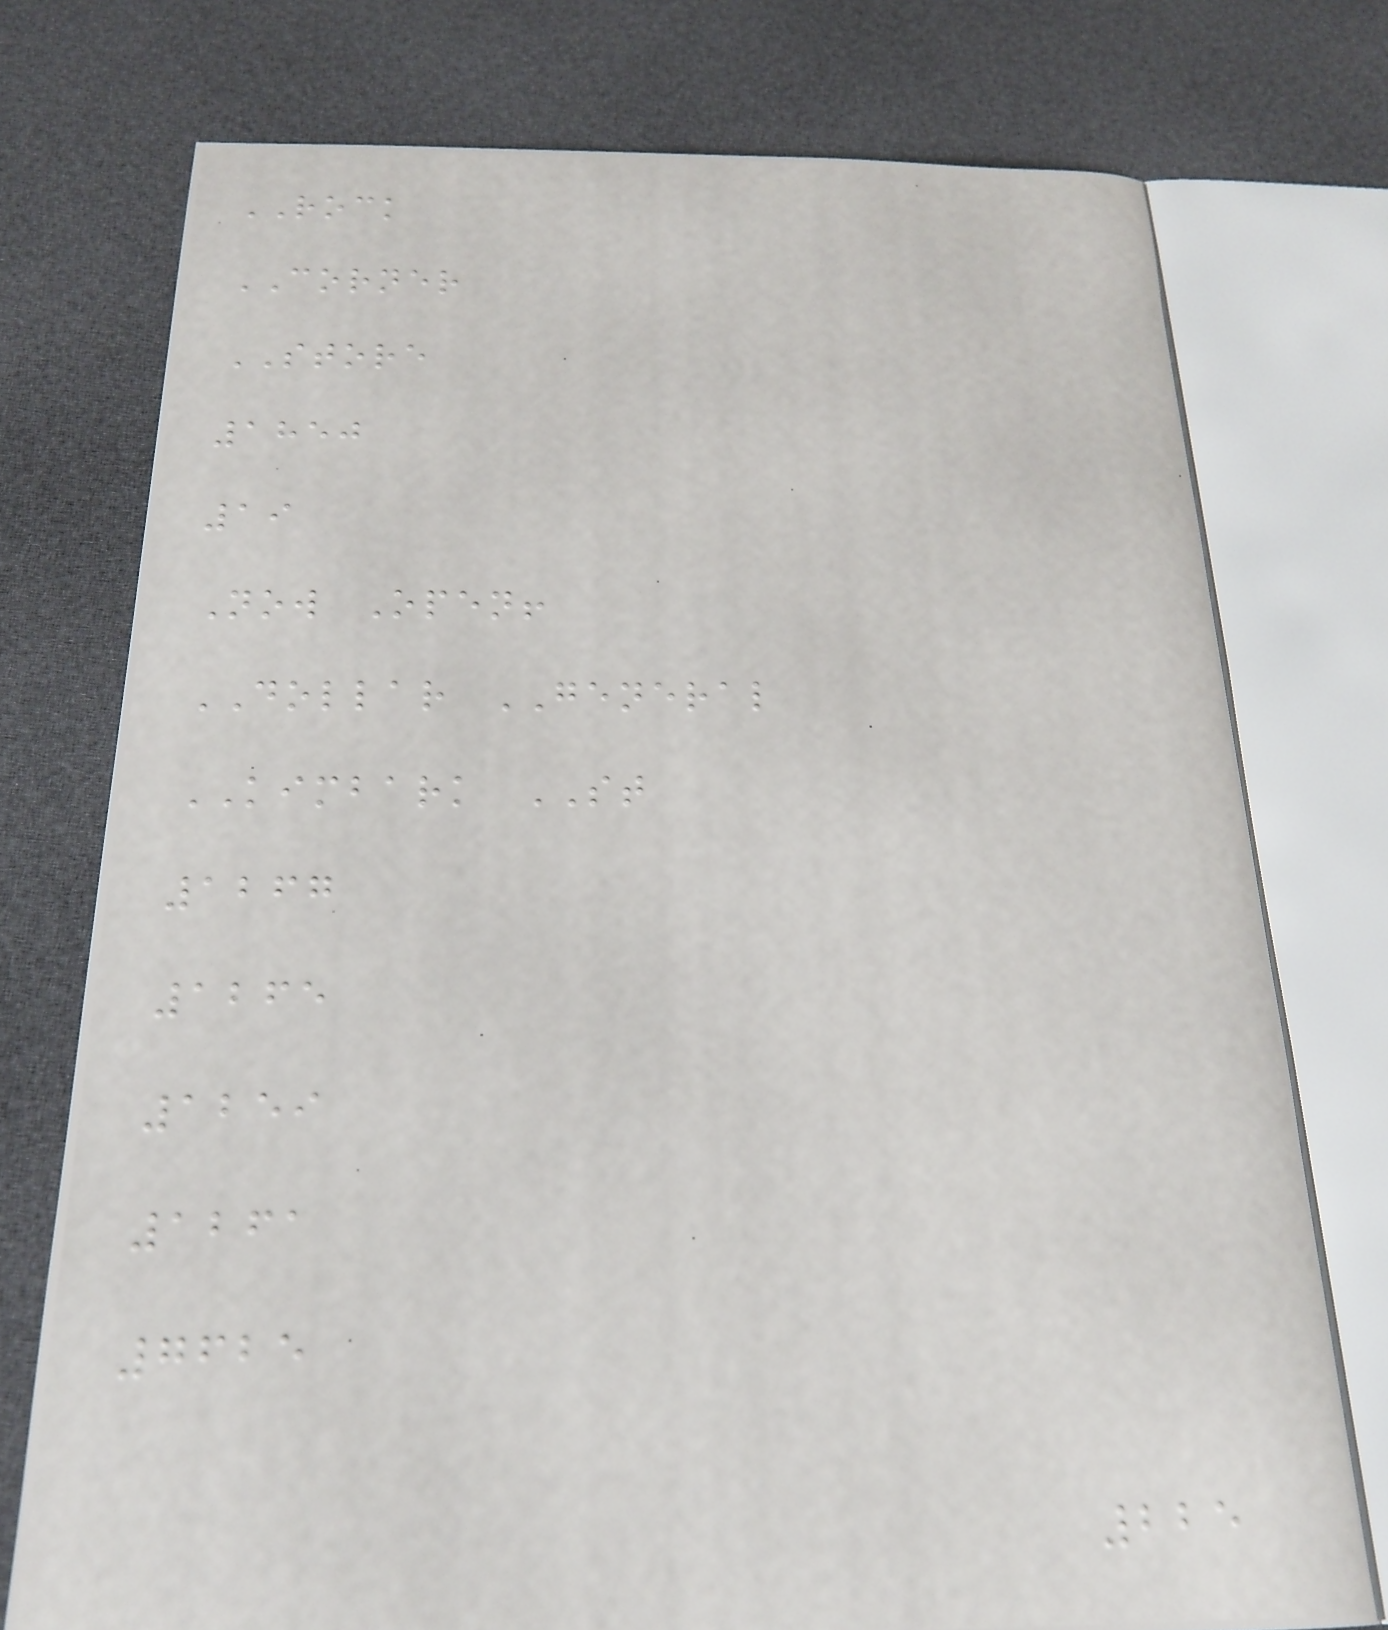ROCK
CORNER
STORE
1850
19
Now Open!
DOLLAR GENERAL
KIMBARK ST
1267
1265
1259
1261
7625
225
